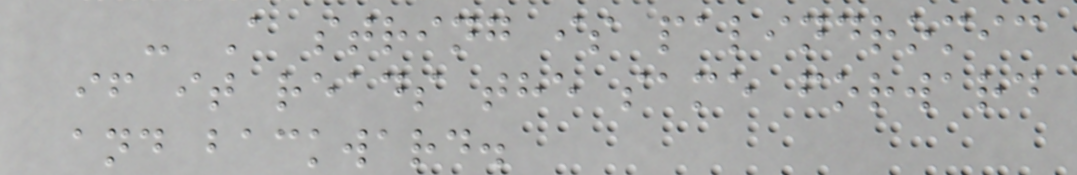- A string is palindromic
if it reads the same forward
and backward.
